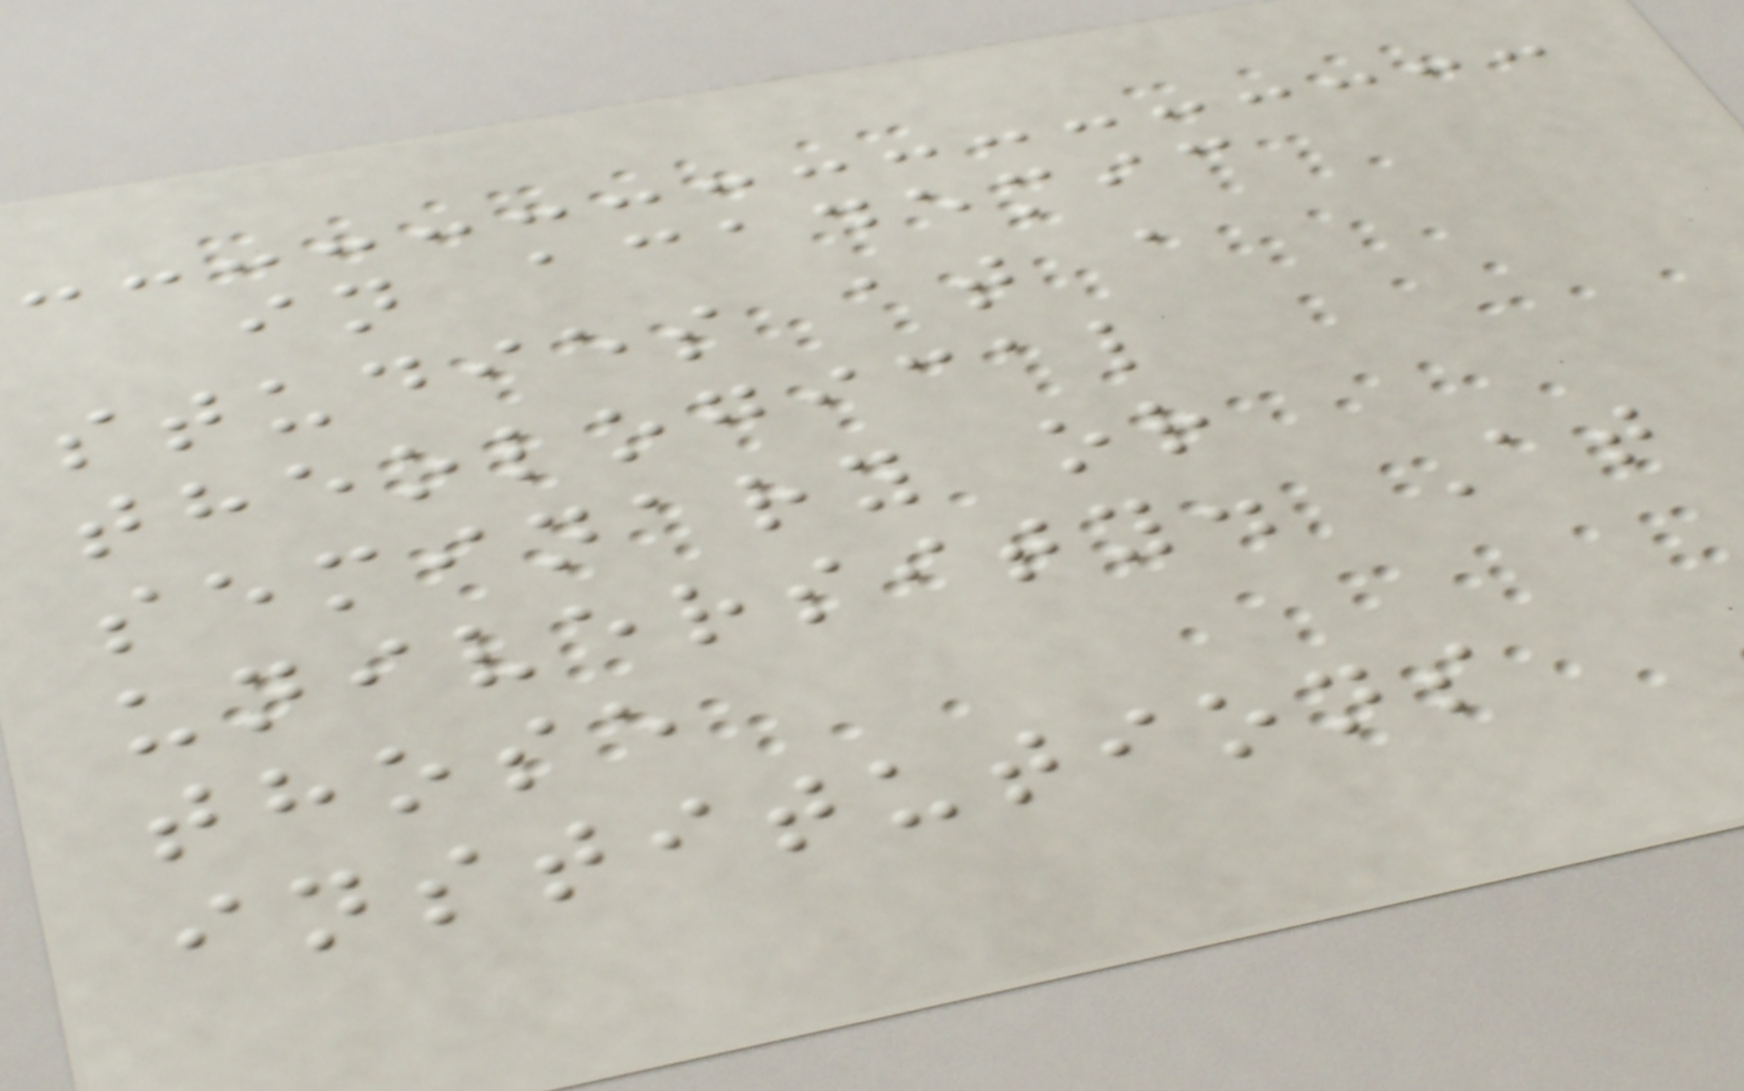in academic
studies at a
theological
seminary or
university. At
those
institutions
